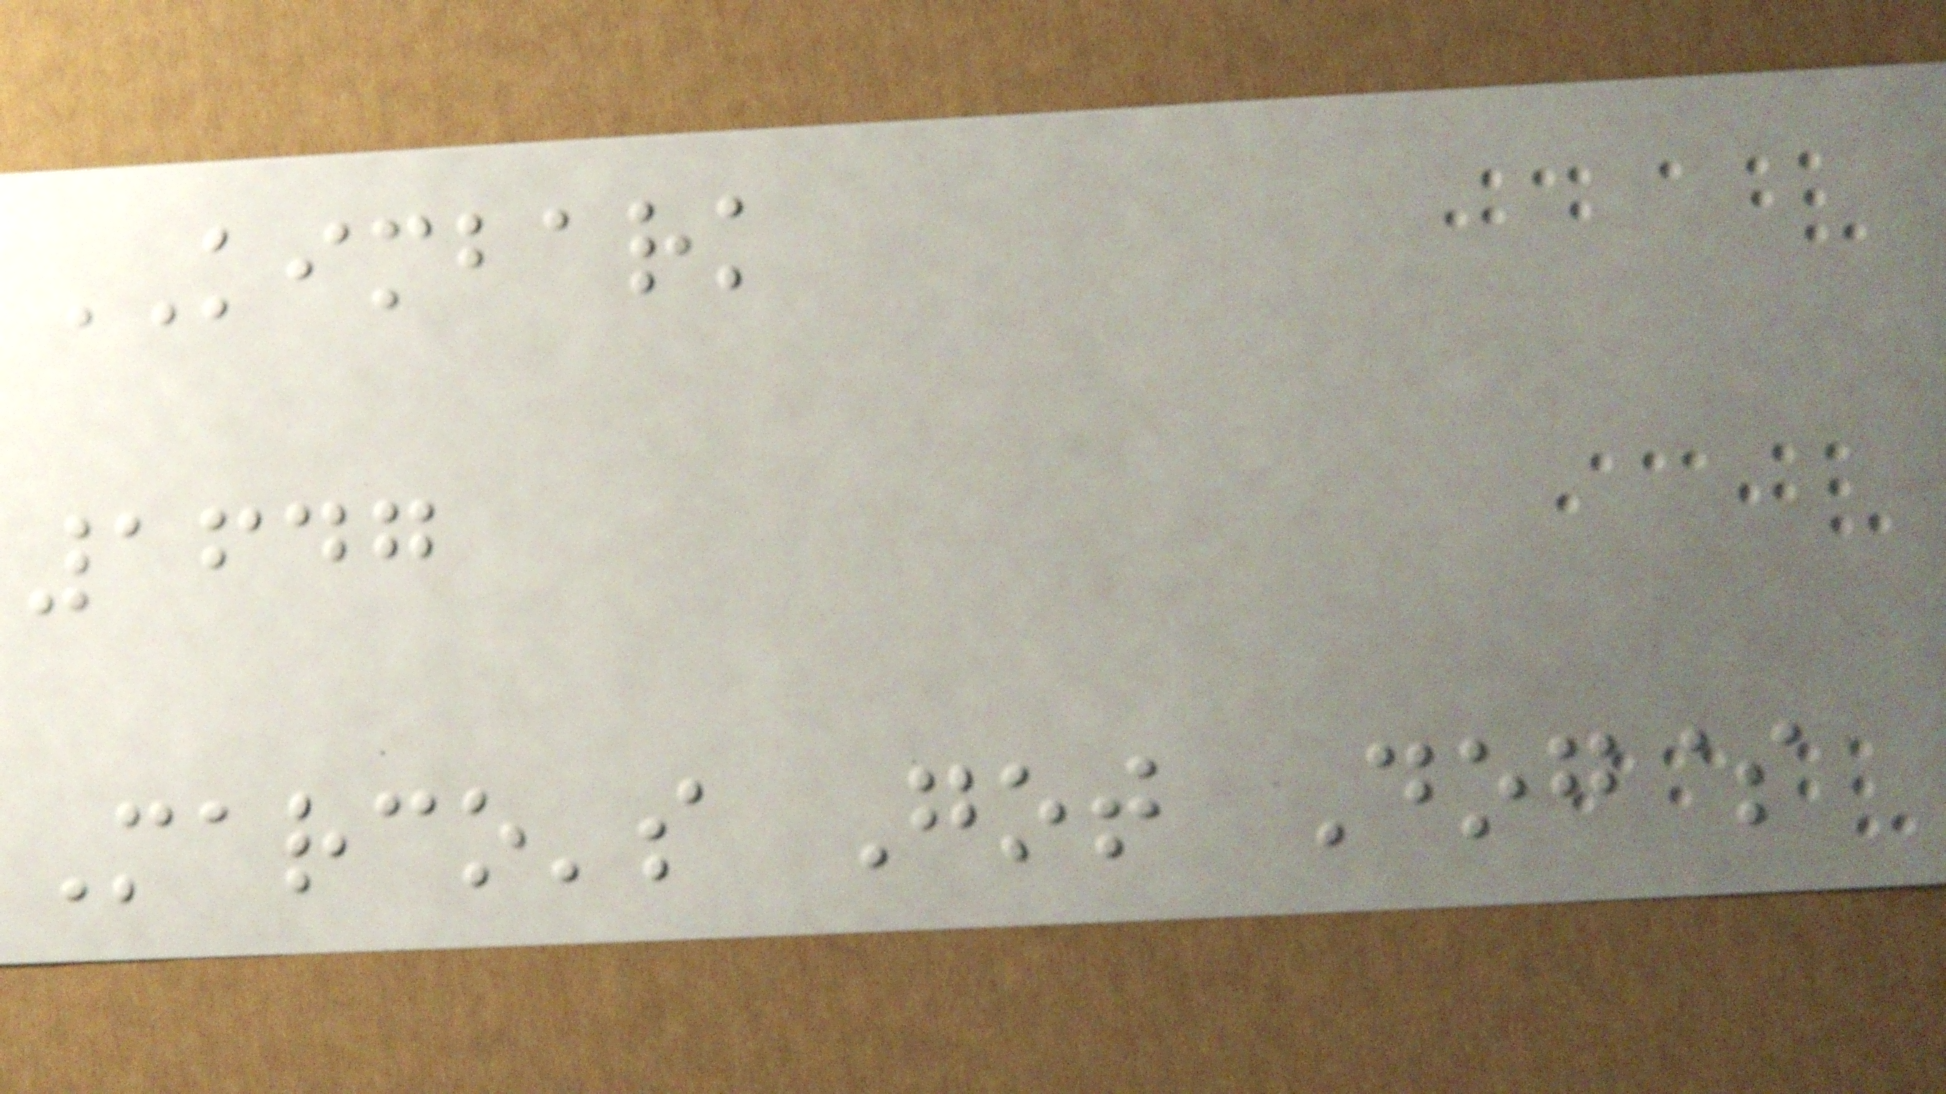KIMBARK
1647
Marco's Got Dog$
